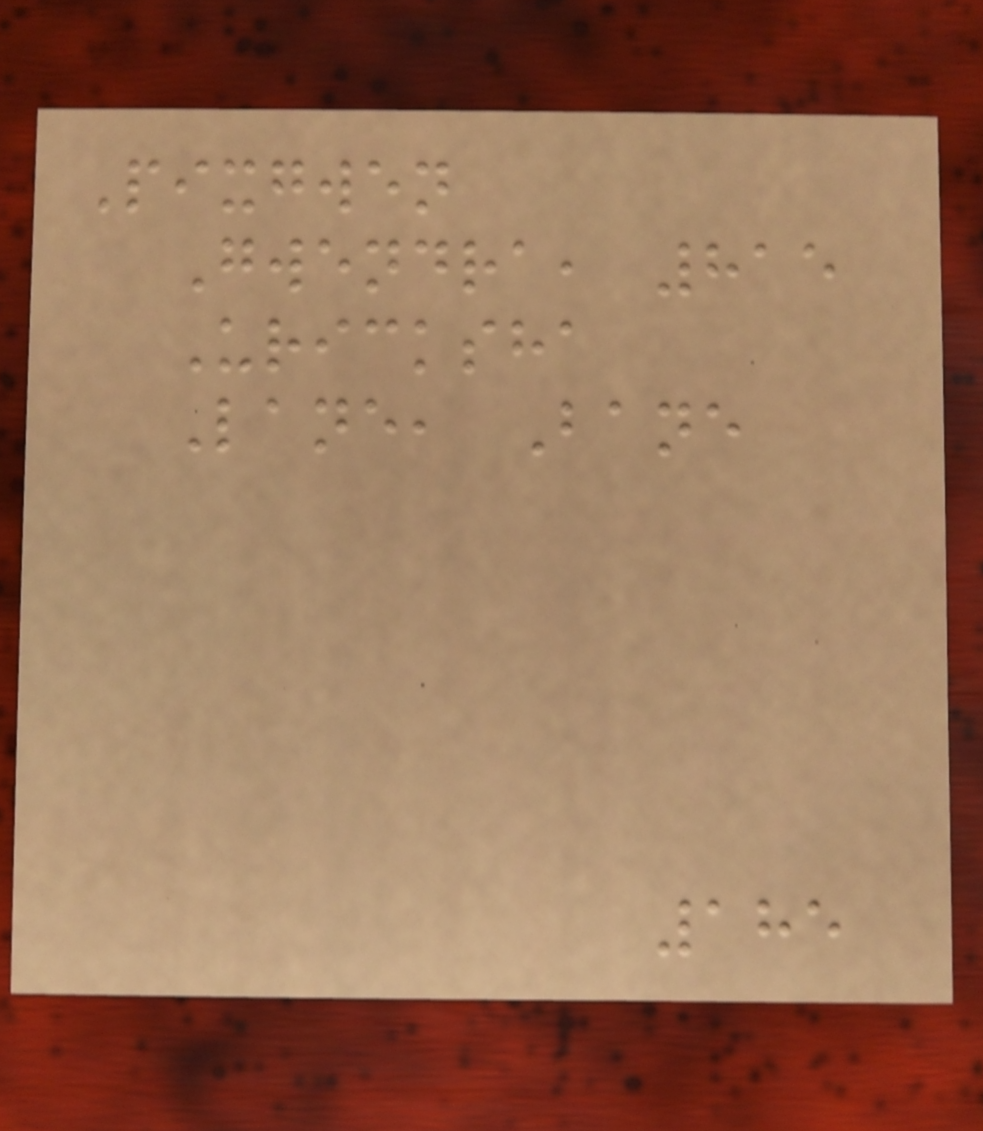Pixgwen
Gwendra, 815
Uricksha
Lane, Bane
185
